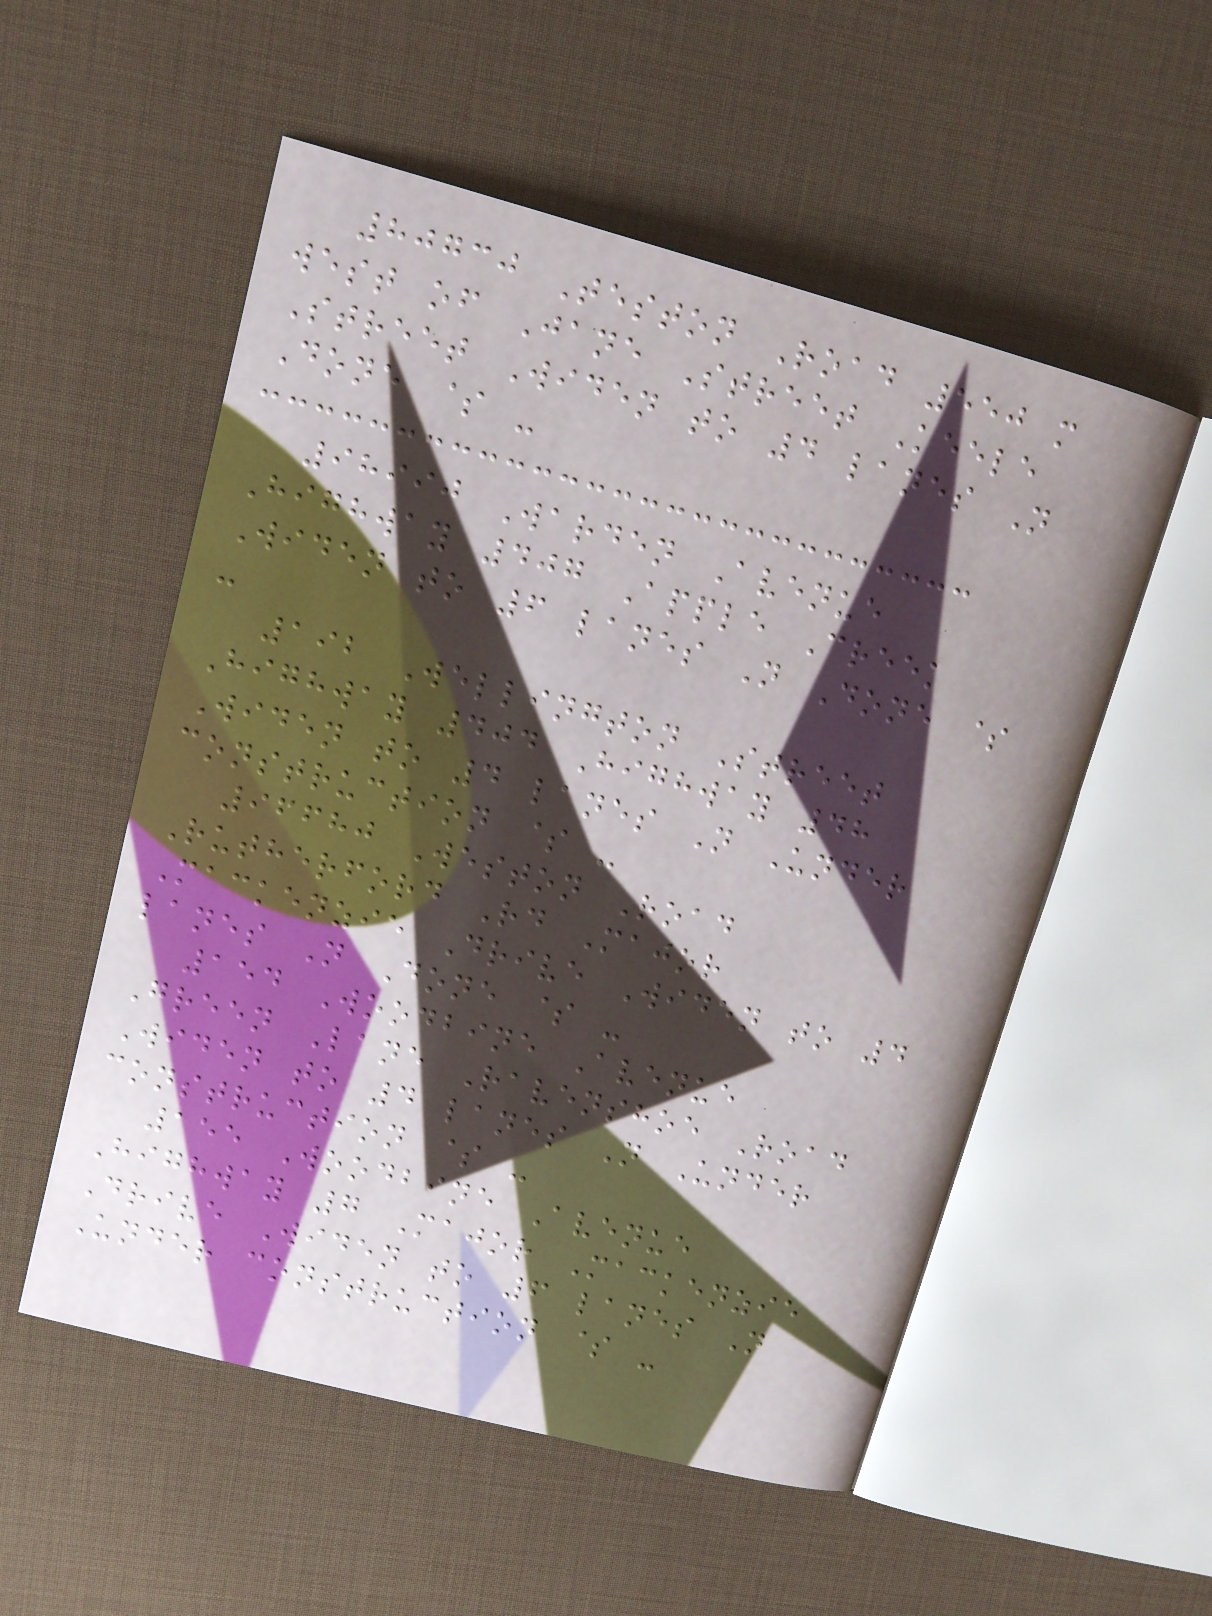80730 Teston Road 550 m
west of Jane Street Keele
Street Widen to 4 lanes N
Done $ -
98990 Warden Avenue
Highway 407 Apple Creek
Widen to 6 lanes N Done $
-
192 Wellington Street
Highway 404 Highway 48
Widen to 4 lanes N Under
construction $ -
96680 Weston Road
Rutherford Rd Major
Mackenzie Drive Widen to 4
lanes N Done $ -
154 Woodbine Avenue
Green Lane Ravenshoe Road
Widen to 4 lanes N Under
construction $ -
155 Woodbine Avenue
Highway 7 Major Mackenzie
Drive Widen to 6 lanes N
Under construction $ -
